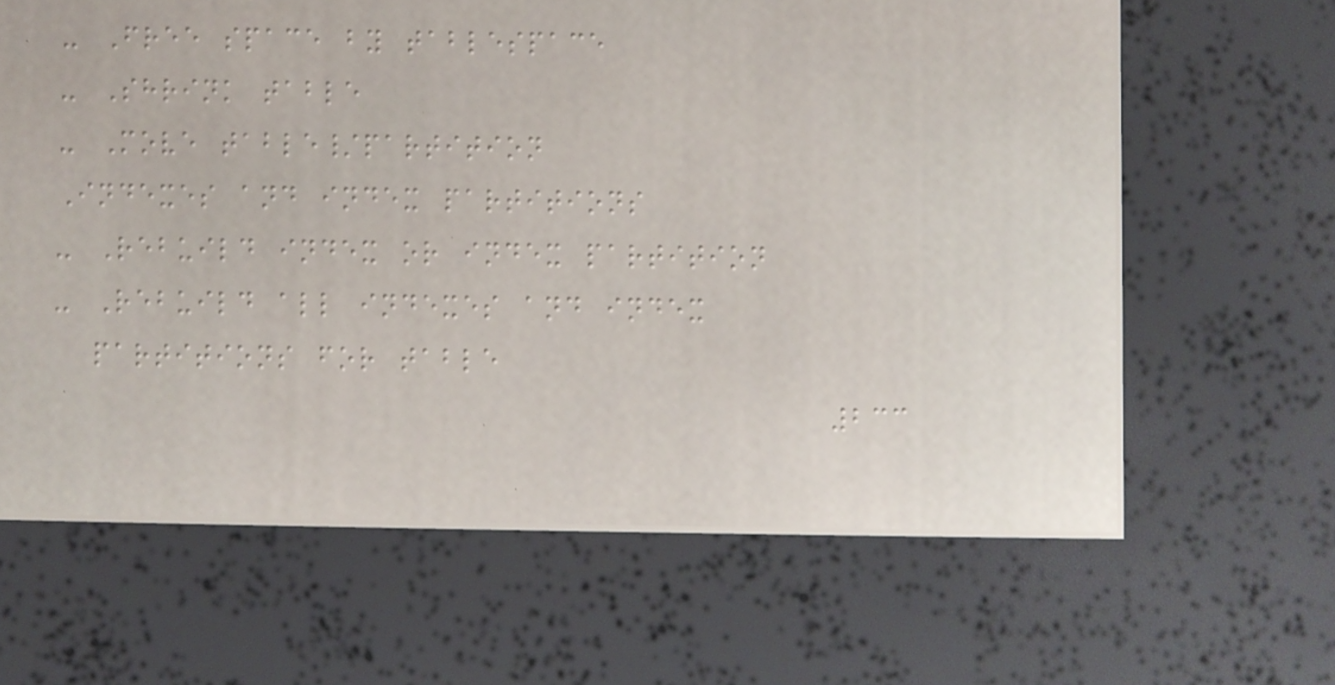- Free space by tablespace
- Shrink table
- Move table/partition
Indexes and index partitions
- Rebuild index or index partition
- Rebuild all indexes and index
partitions for table
233
